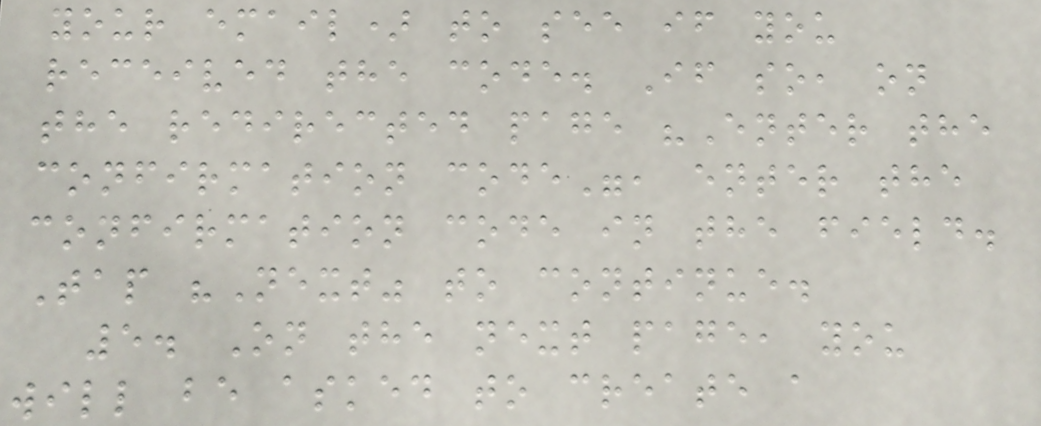your email) to see if you
received the code. If so, on
the redirected page "Enter the
confirmation code", enter the
confirmation code in the field.
Tap "Next" to continue.
5. On the next page, you
will be asked to create a
